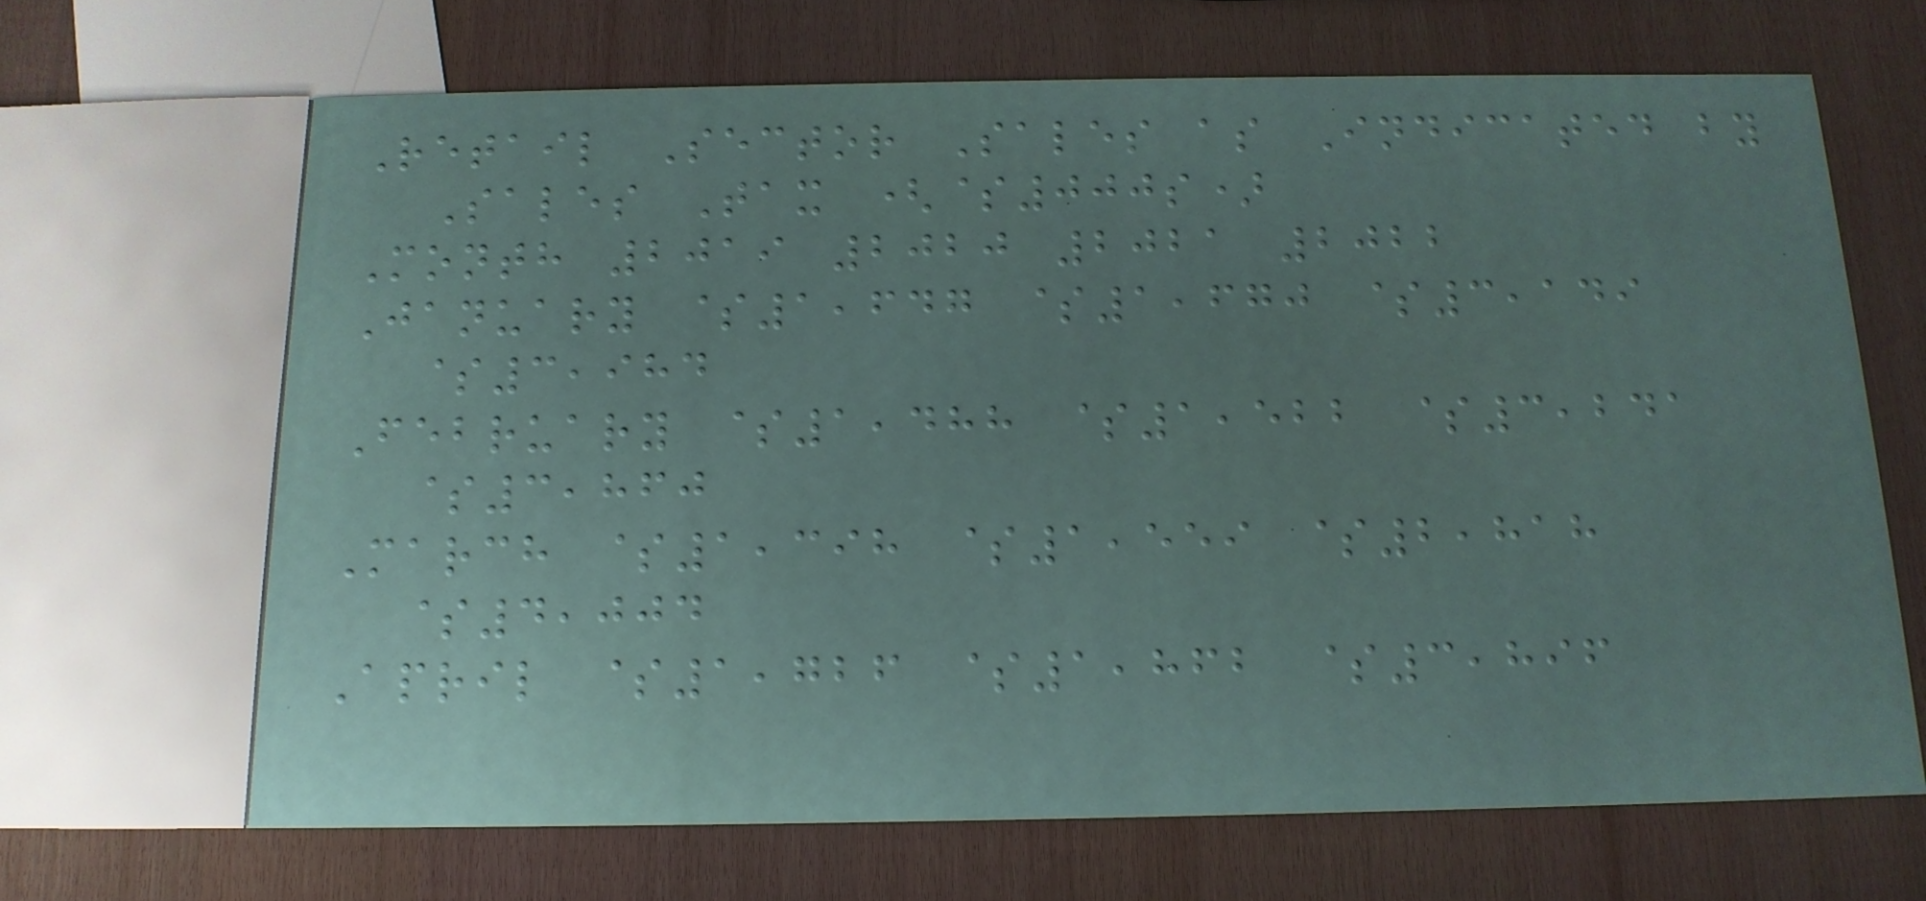Retail Sector Sales as Indicated by
Sales Tax ($000s)
Month 2019 2020 2021 2022
January $1,647 $1,670 $3,149
$3,984
February $1,488 $1,522 $3,241
$3,860
March $1,398 $1,559 $2,818
$4,004
April $1,726 $1,862 $3,896
